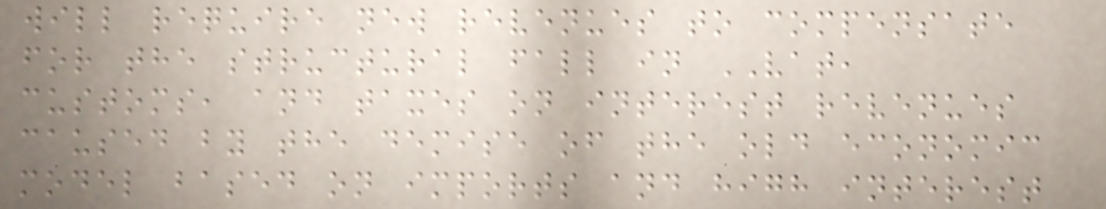will require new revenues to compensate
for the structural fall in VAT,
customs, and taxes on interest revenues
caused by the demise of the old economic
model based on imports and high interest
